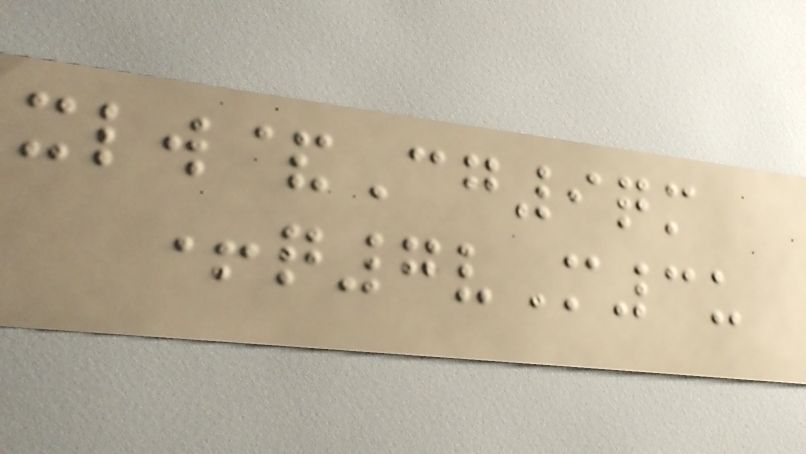xlw&Cg9qm
+q7vM3u
